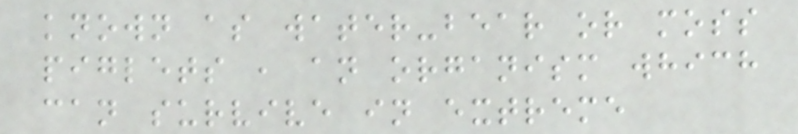known as water-bear or moss
piglets , an organism which
can survive in extreme
